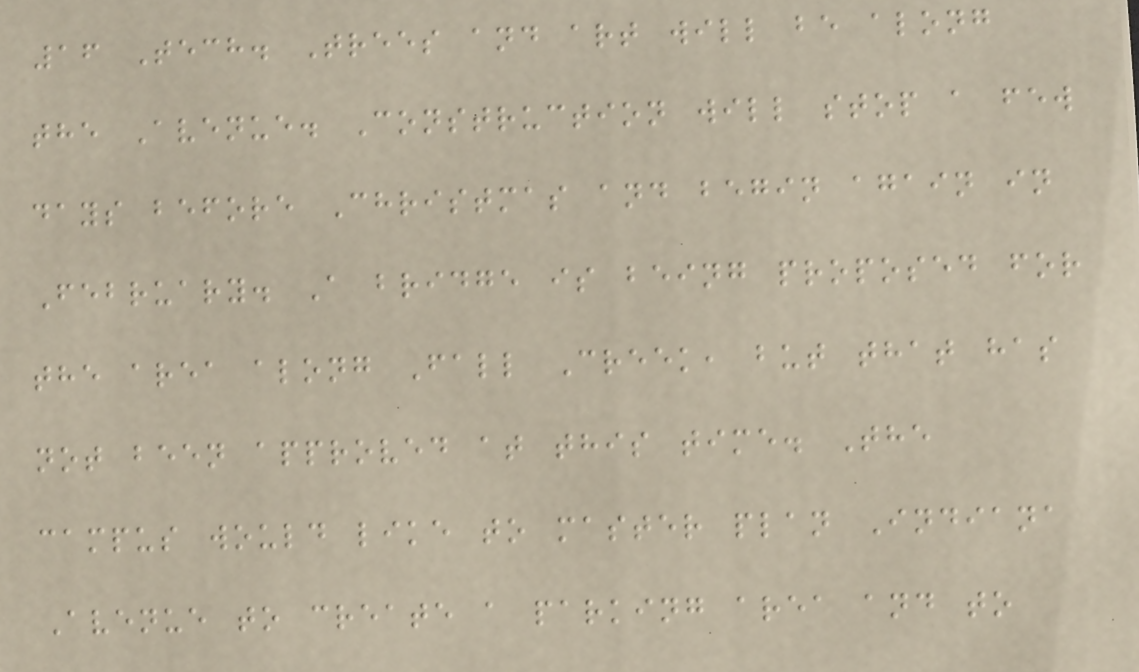16 Tech. Trees and art will be along
the Avenue. Construction will stop a few
days before Christmas and begin again in
February. A bridge is being proposed for
the area along Fall Creek, but that has
not been approved at this time. The
campus would like to master plan Indiana
Avenue to create a parking area and to
